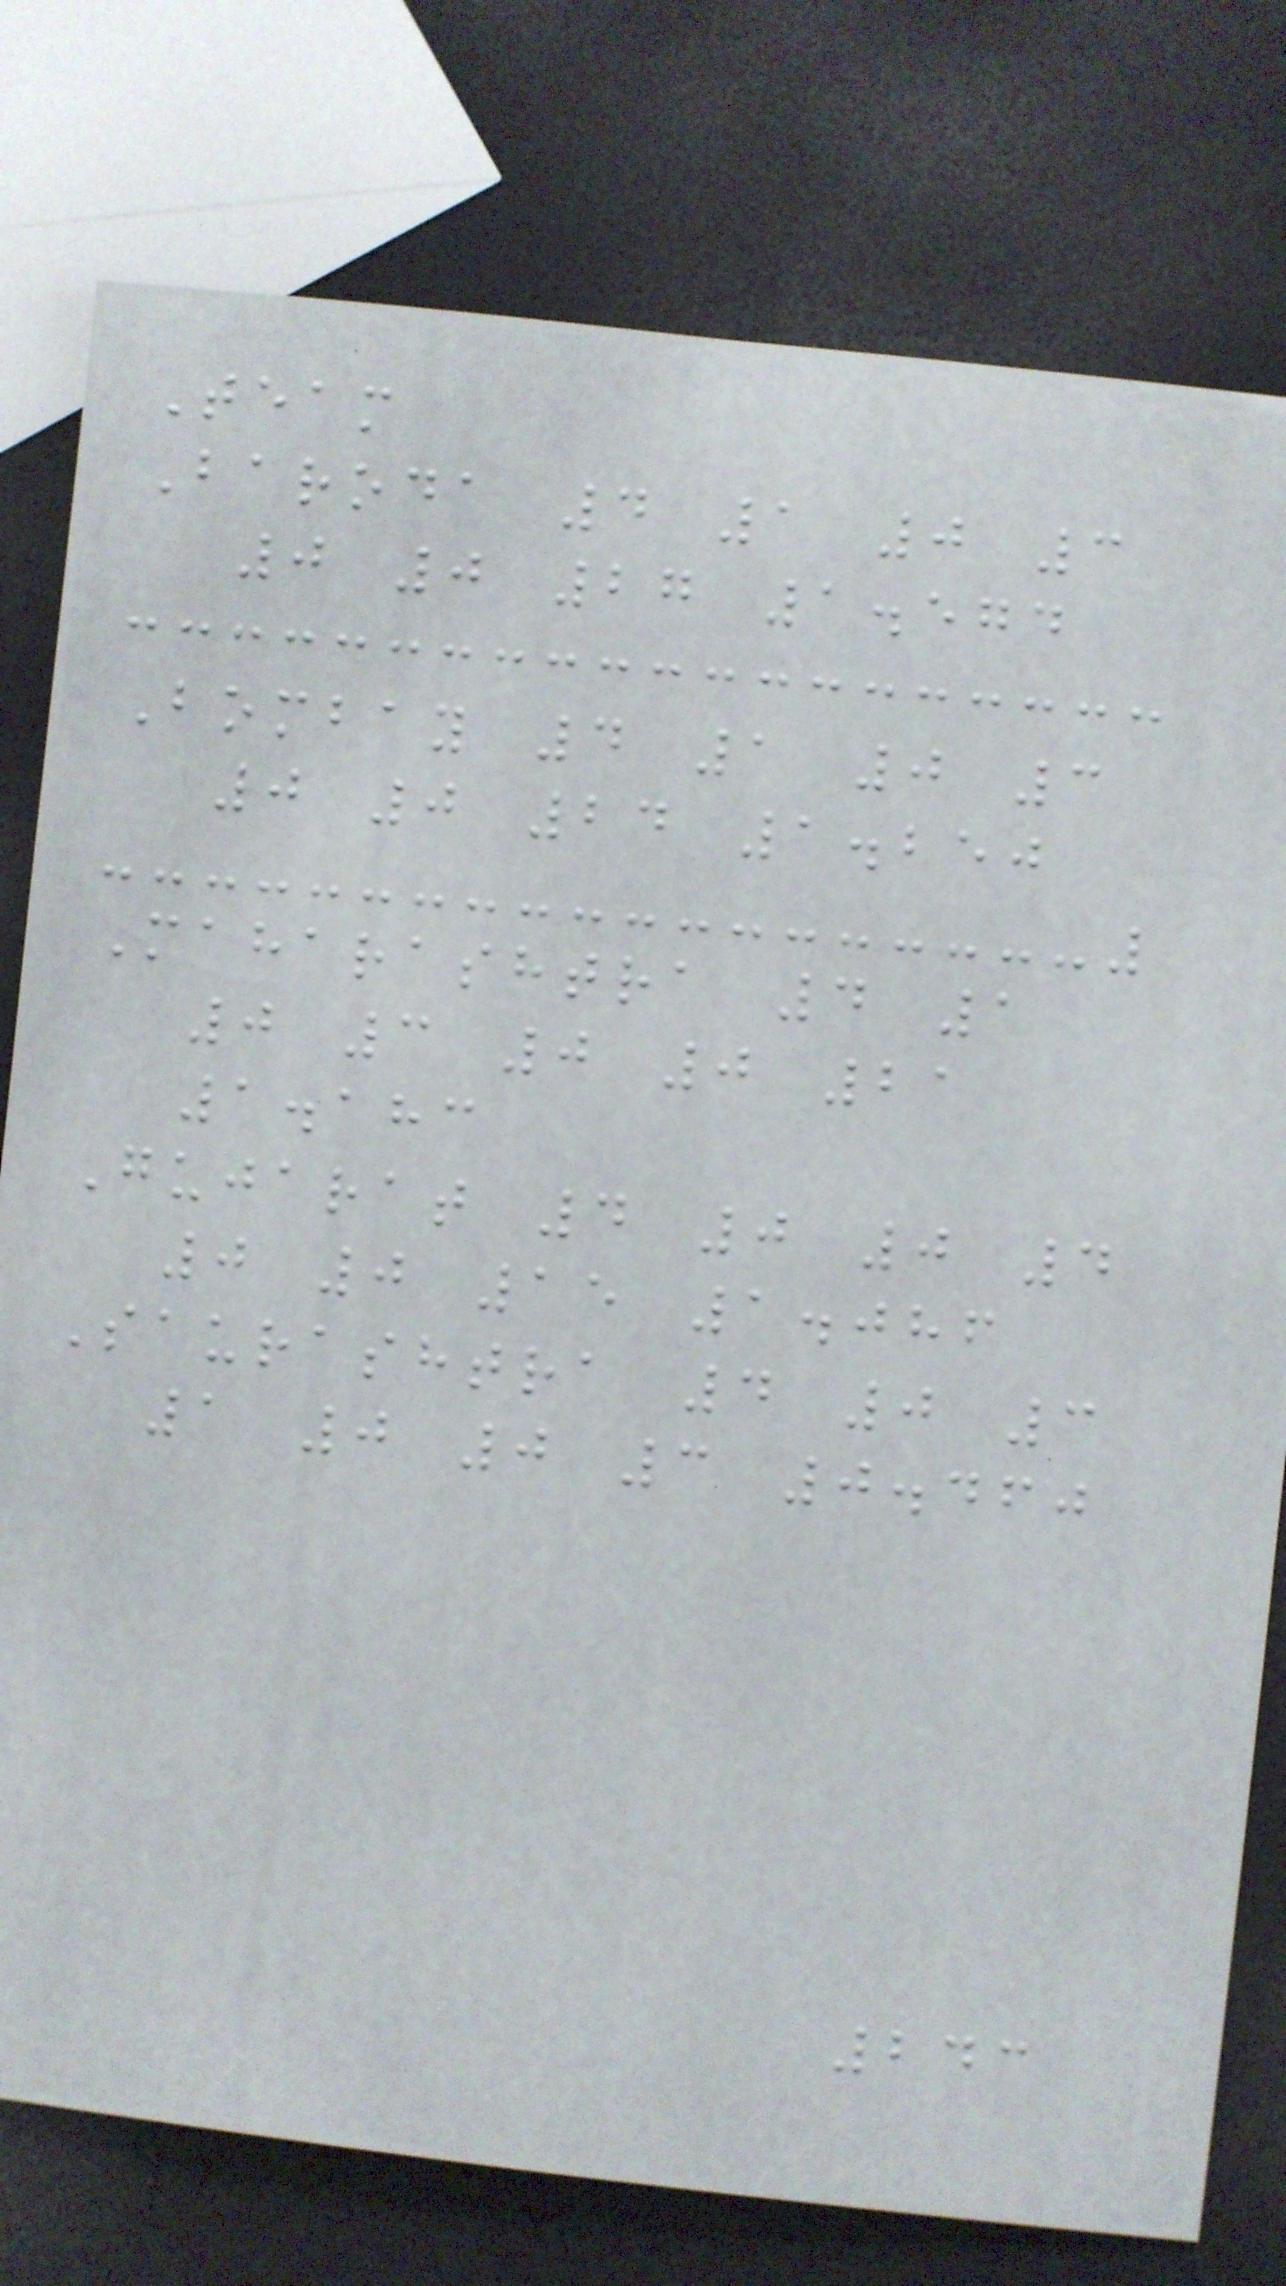Team
Baroda 4 1 0 3
0 0 27 1.574
Bombay 4 1 0 3
0 0 24 1.250
Maharashtra 4 1
0 3 0 0 21
1.183
Gujarat 4 0 0 4
0 0 15 1.086
Saurashtra 4 0 3
1 0 0 3 0.460
243
